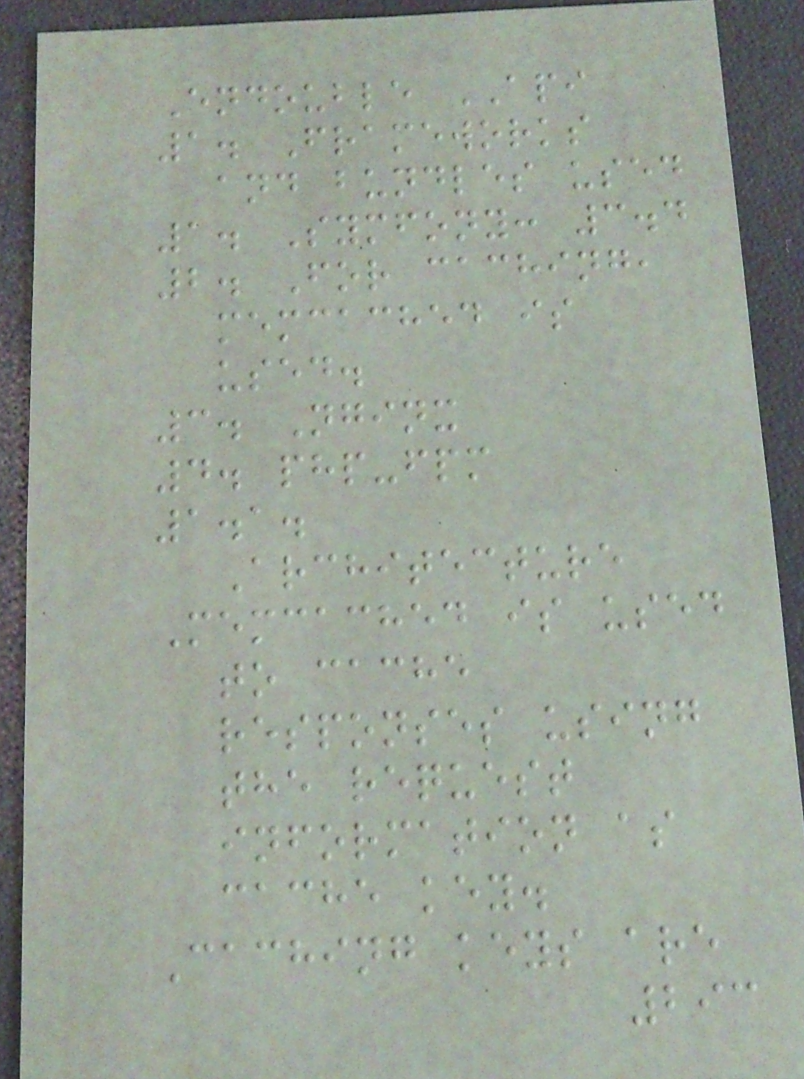Endouble API
1. Frameworks
and bundles used
1. Symfony: 3.4
2. For caching,
memcached is
used.
3. Nginx
4. php-fpm
1.1.
Architecture
Memcached is used
to cache
responses using
the request
information as
cache key.
Caching keys are
293
